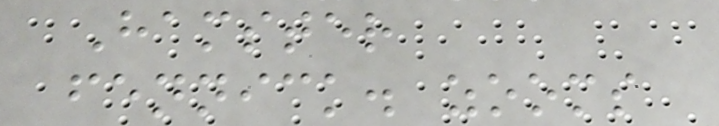Hamster
fennick. zooms
